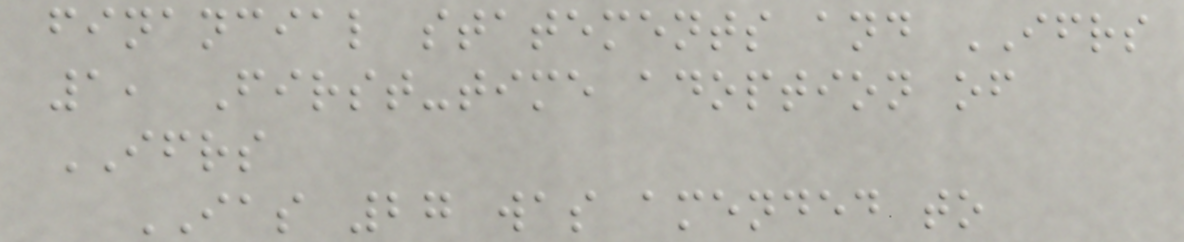financial statements and IFRS
1, First-time adoption of
IFRS
IAS 27 was amended to
